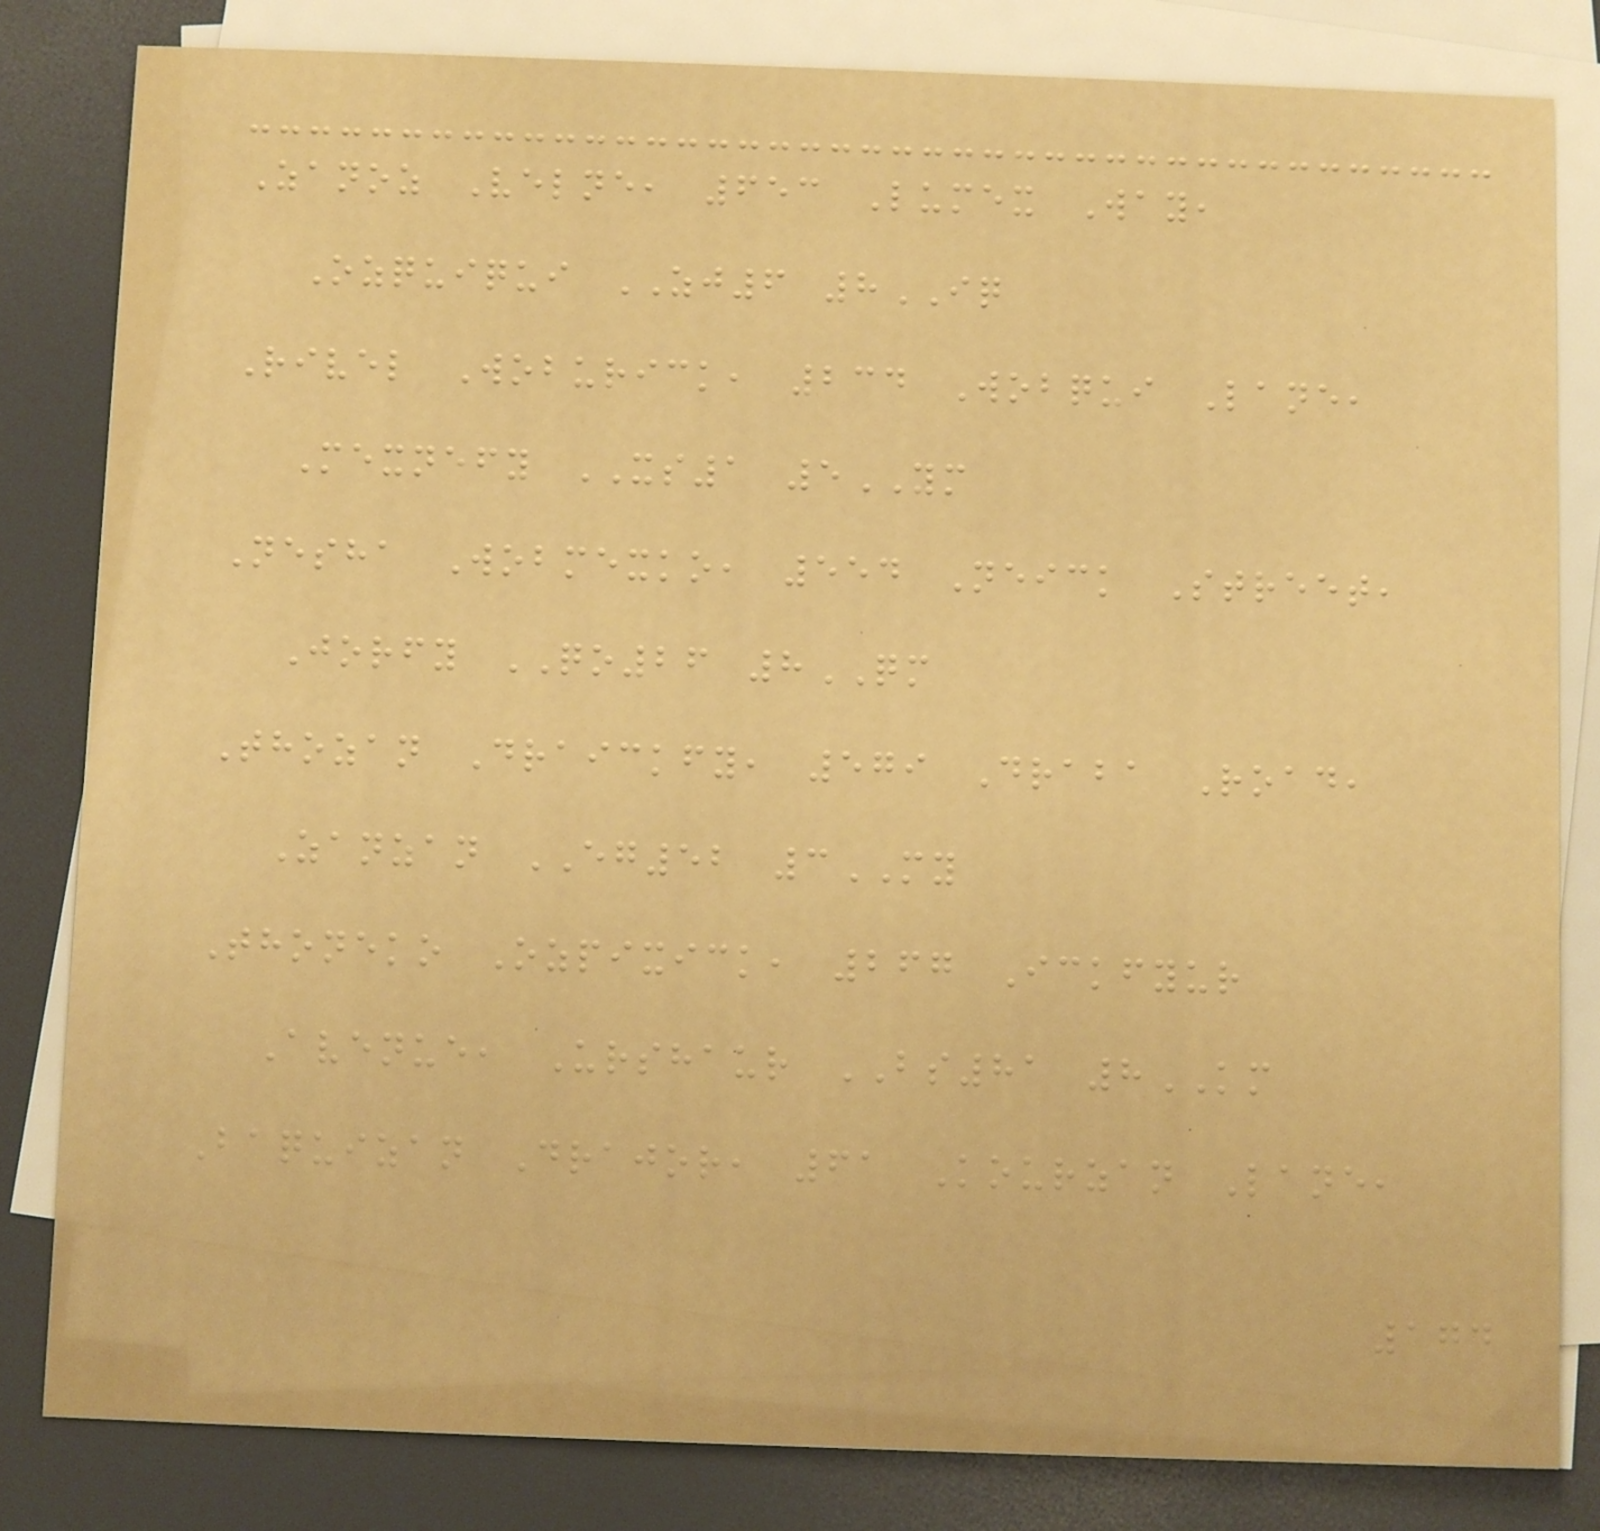Zanoz Velne, 653 Lumex Way,
Ozquiqui ZJ6 8IQ
Rivel Woburick, 234 Wobqui Lane,
Mexnefy XS1 5YM
Nesha Wobmexko, 554 Neick Street,
Jorfy QO26 8QM
Thozan Draickfy, 579 Draba Road,
Zanzan EG52 3MY
Thoneko Ozpixick, 267 Ickfyur
Avenue, Urshaur BS81 8KM
Baquizan Drajor, 61 Kourzan Lane,
174
